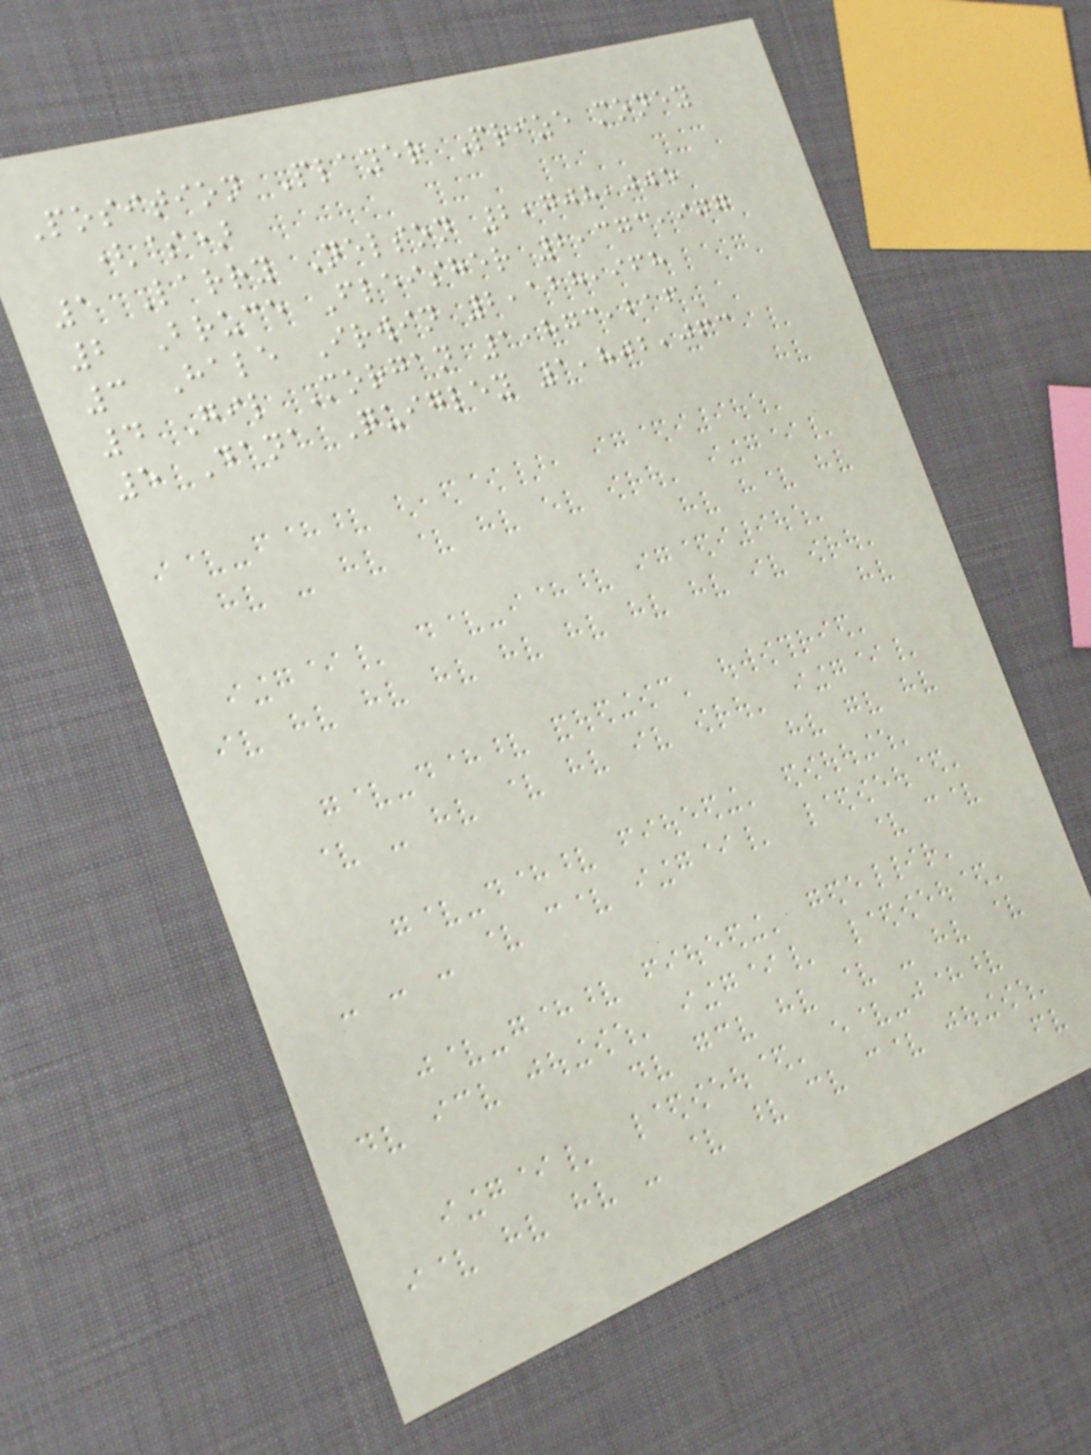Position Player Prize money
($)
1 Larry Nelson 2,708,005
2 Bruce Fleisher 2,373,977
3 Hale Irwin 2,128,968
4 Gil Morgan 1,873,216
5 Dana Quigley 1,802,063
